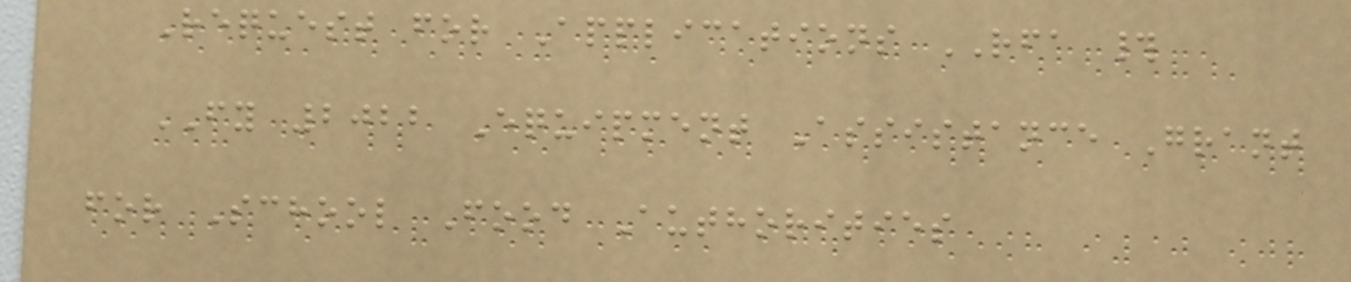Request for Applications RFA #
FY 2022 Equipment Assistance Grant
for School Food Authorities
